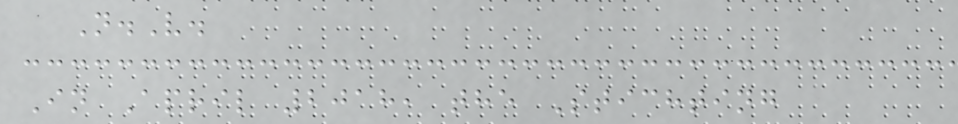N.V.
In April 2018, the Stichting
